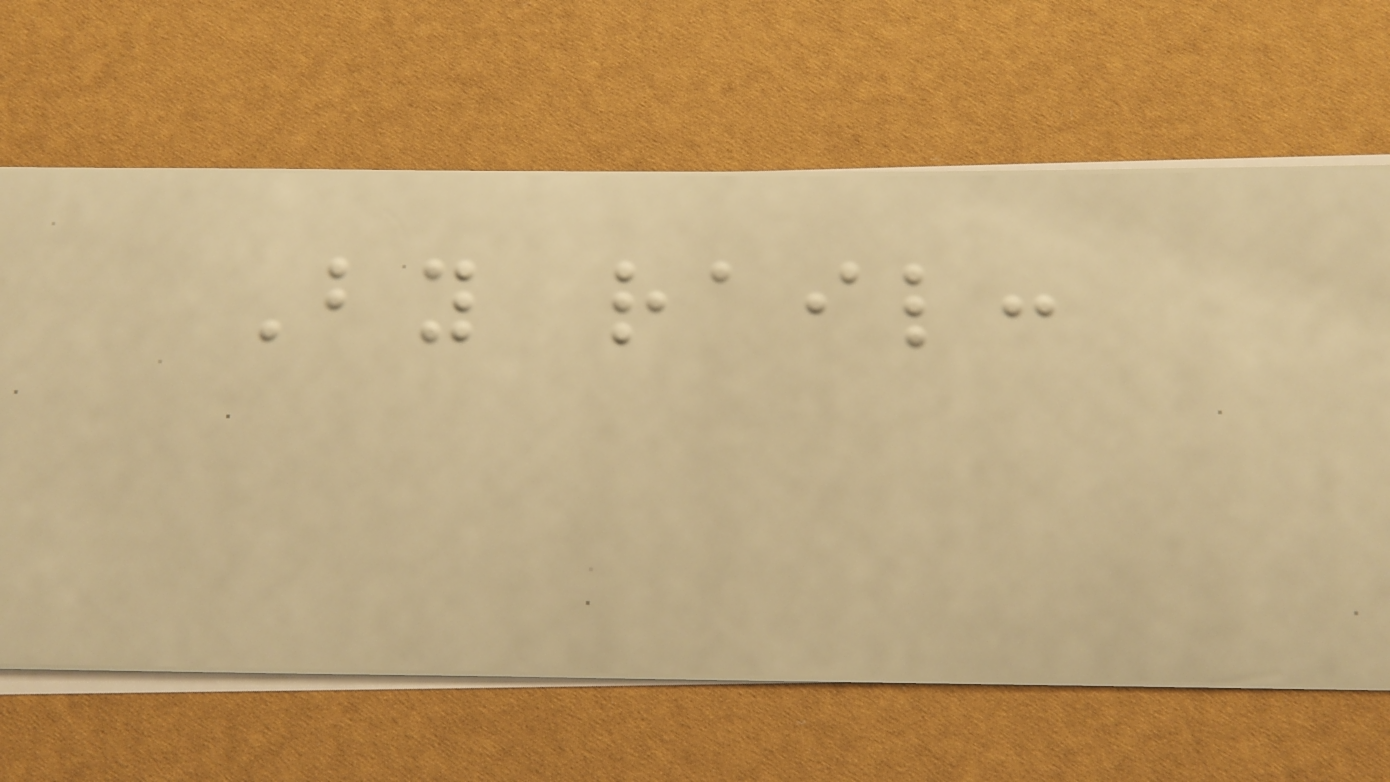By rail:
